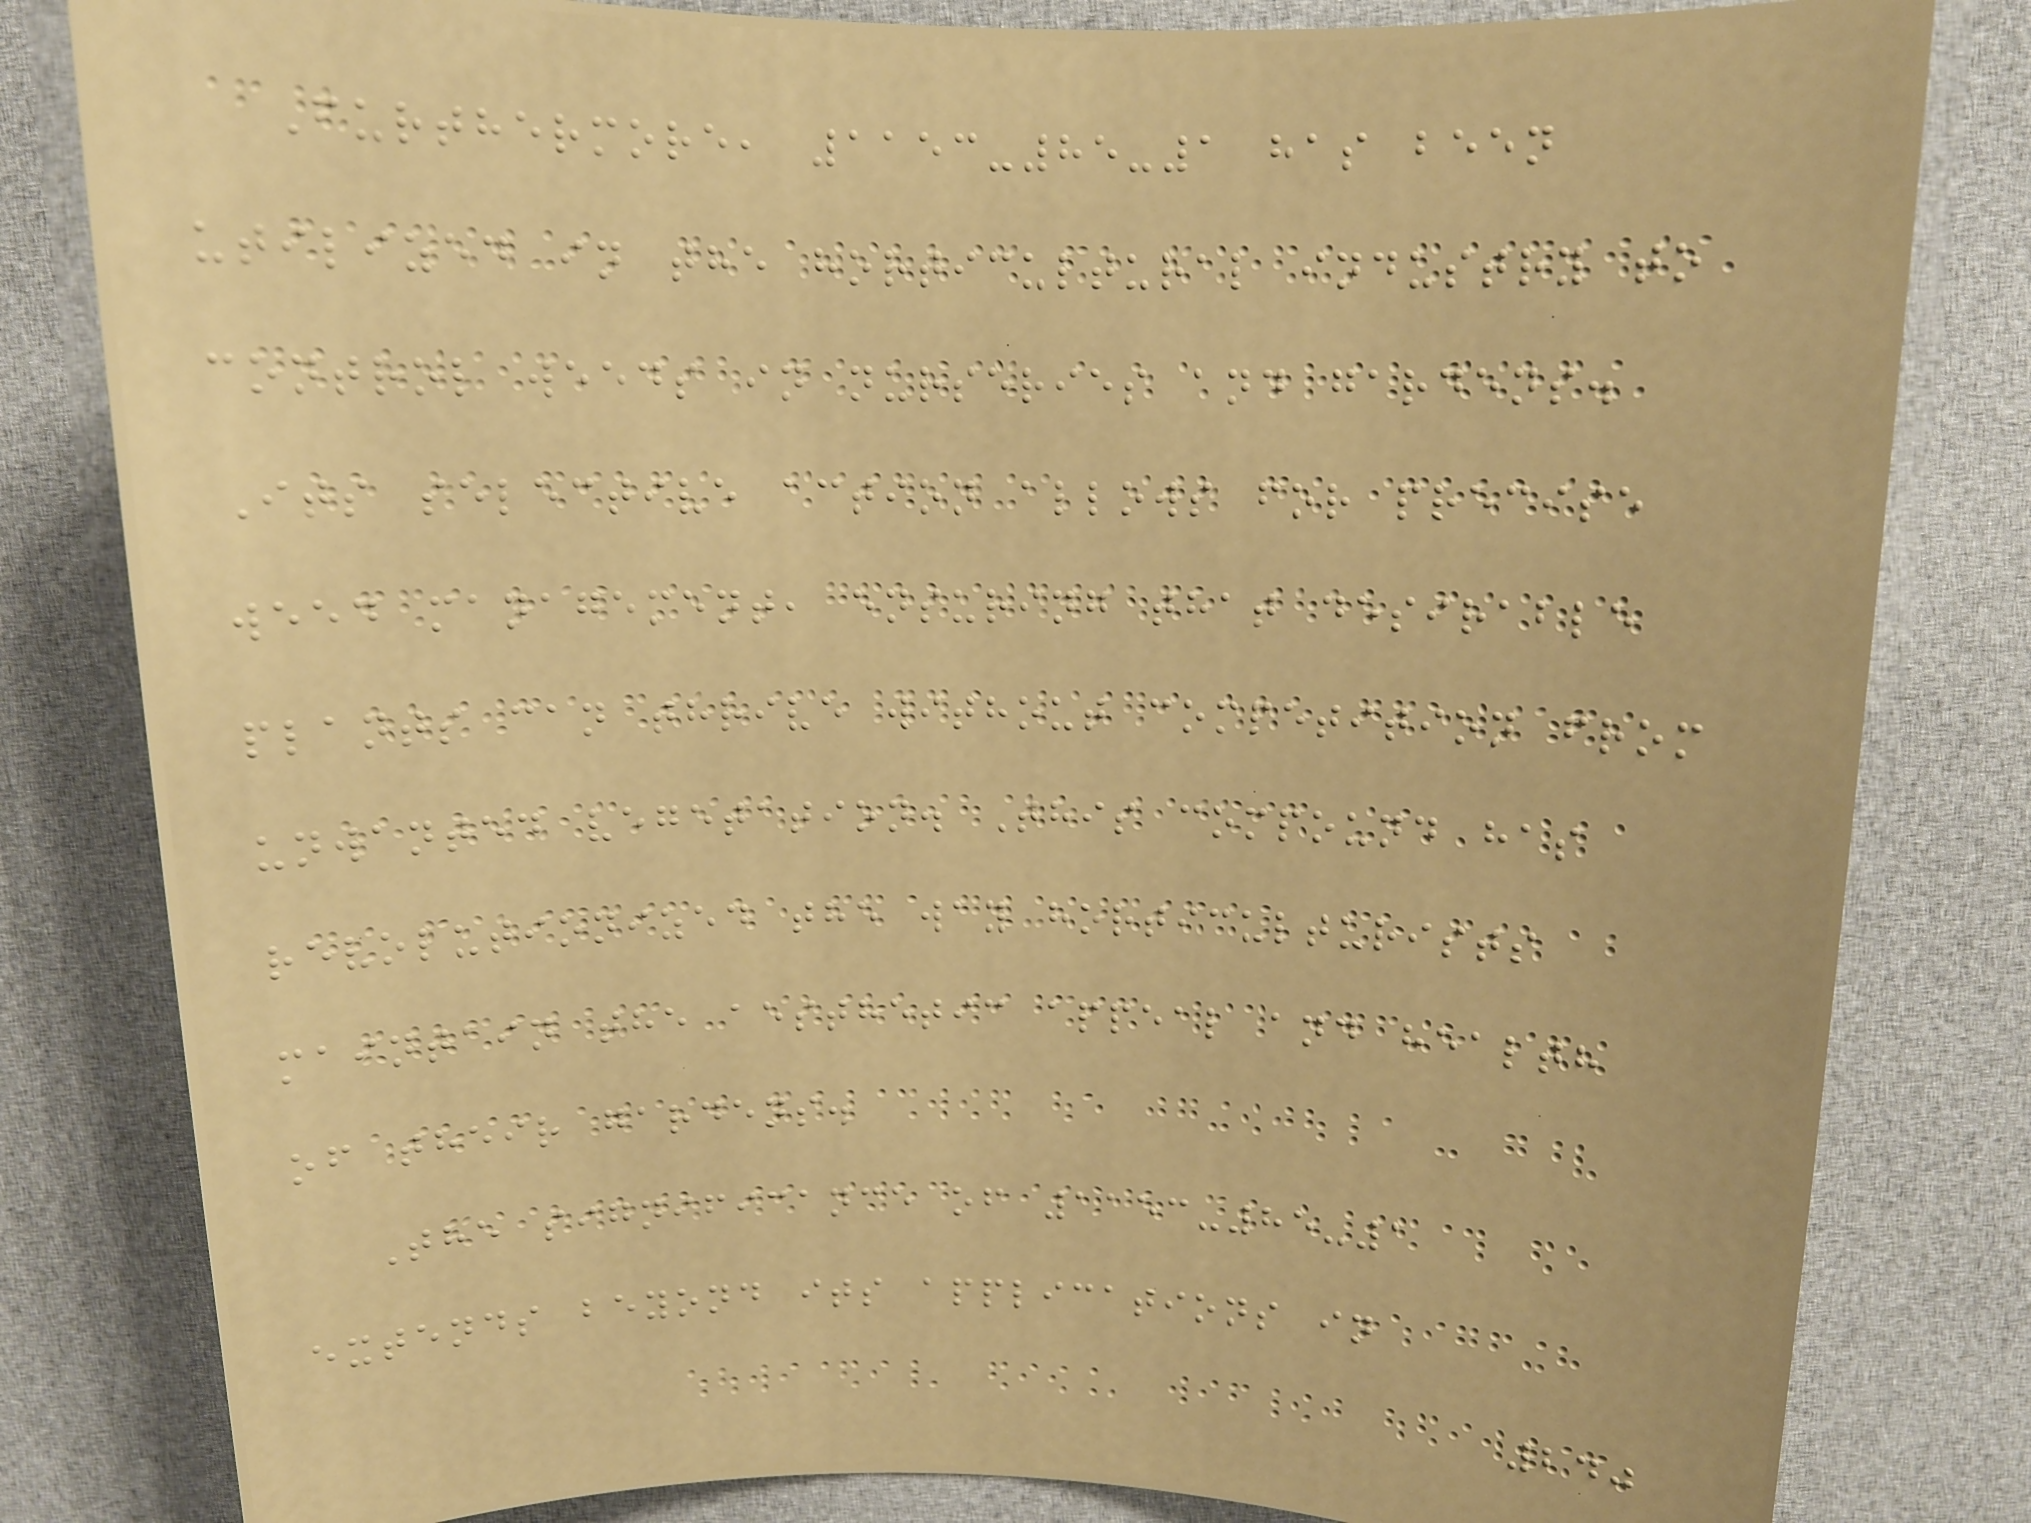Furthermore, 1153-85-1 has been
utilized in the horticultural industry to
control weeds in nurseries and gardens.
Its selective action allows for precise
weed management, ensuring that desirable
plants can thrive without competition from
unwanted vegetation. This compound has
revolutionized the way horticulturists
maintain the aesthetic appeal and health
of their gardens.
The significance of 1153-85-1
extends beyond its applications in
240
